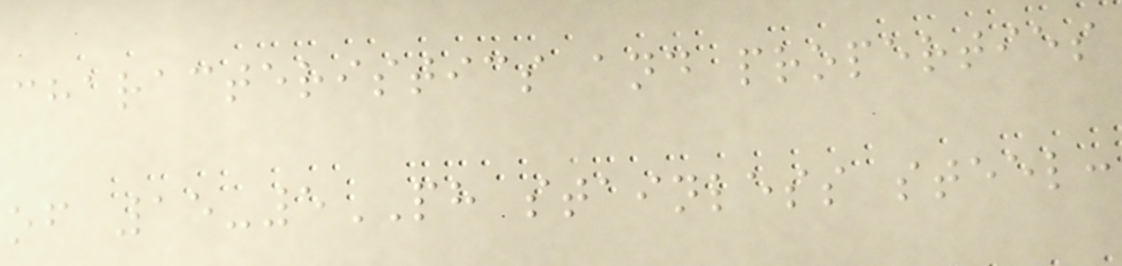characteristics and properties
of 15-5PH stainless steel:
